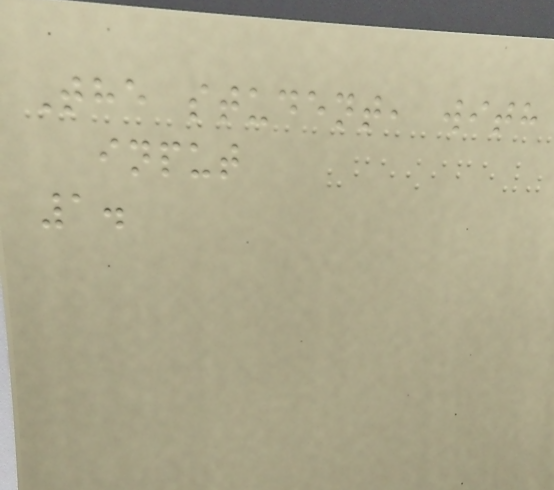The student, with
input
1.
